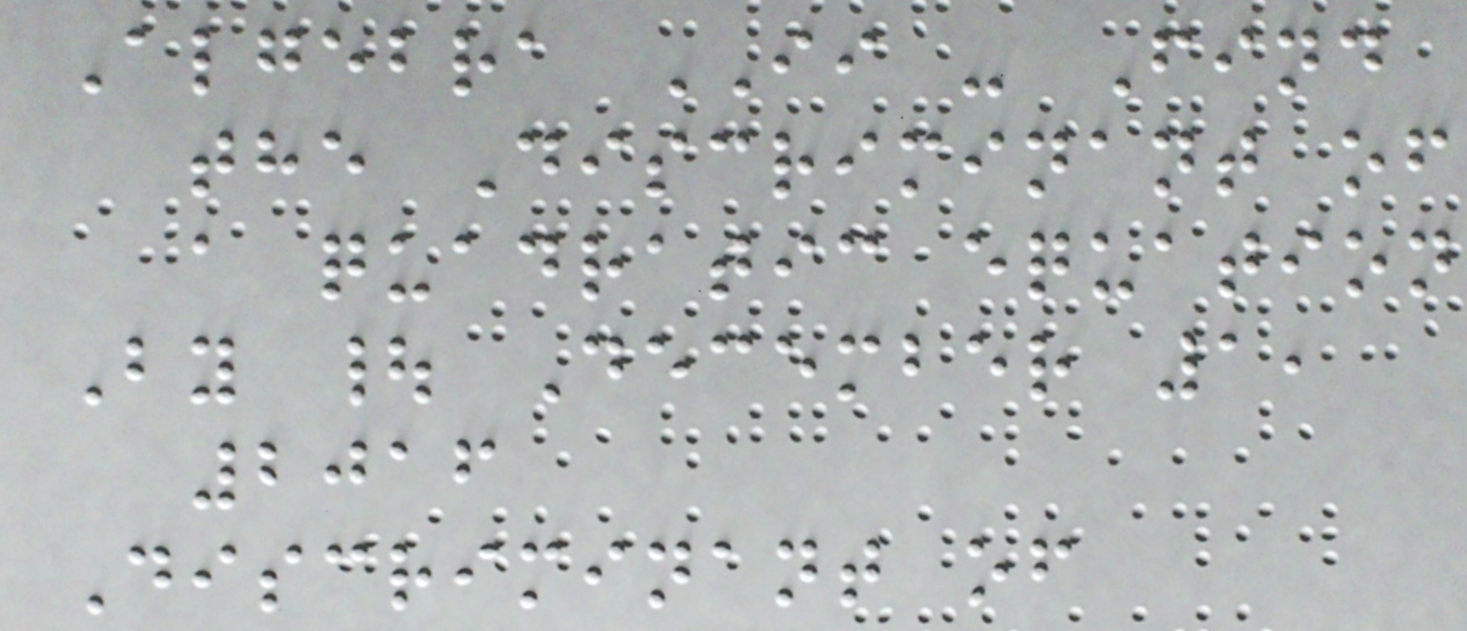Algebra II - Find
the Discriminant of
a quadratic equation
By | December 1,
2016
Discriminant of
